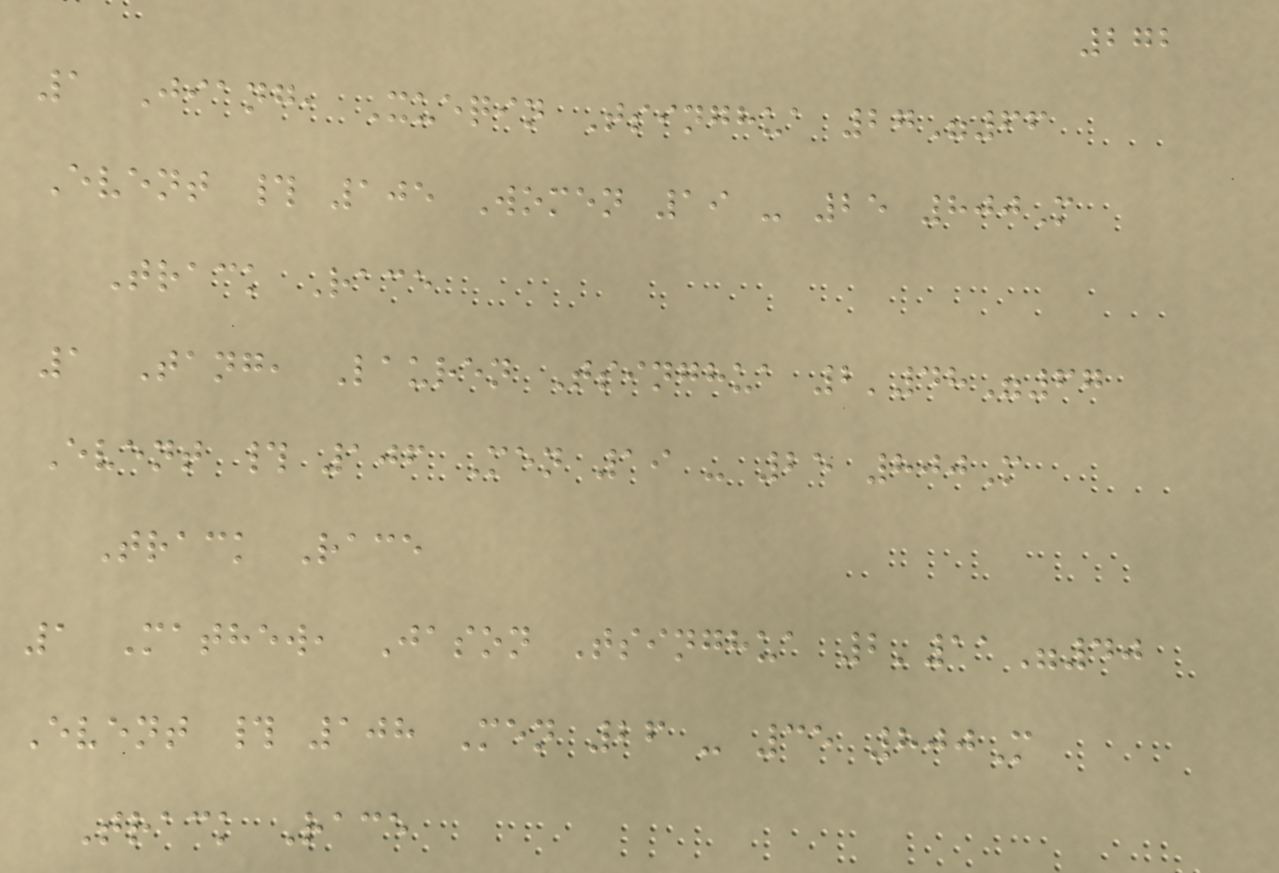272
1 Jiang, Xueqin Tsinghua 27"66
Event # 105 Women 19 - 25 800M
Track Race
1 Tang, Lauren Tsinghua 2'48"67
Event # 106 Men 19 - 25 800M
Track Race
1 Mathew, Jason Tsinghua 2'11"40
Event # 108 Men 26 - 35 800M
Track Race
